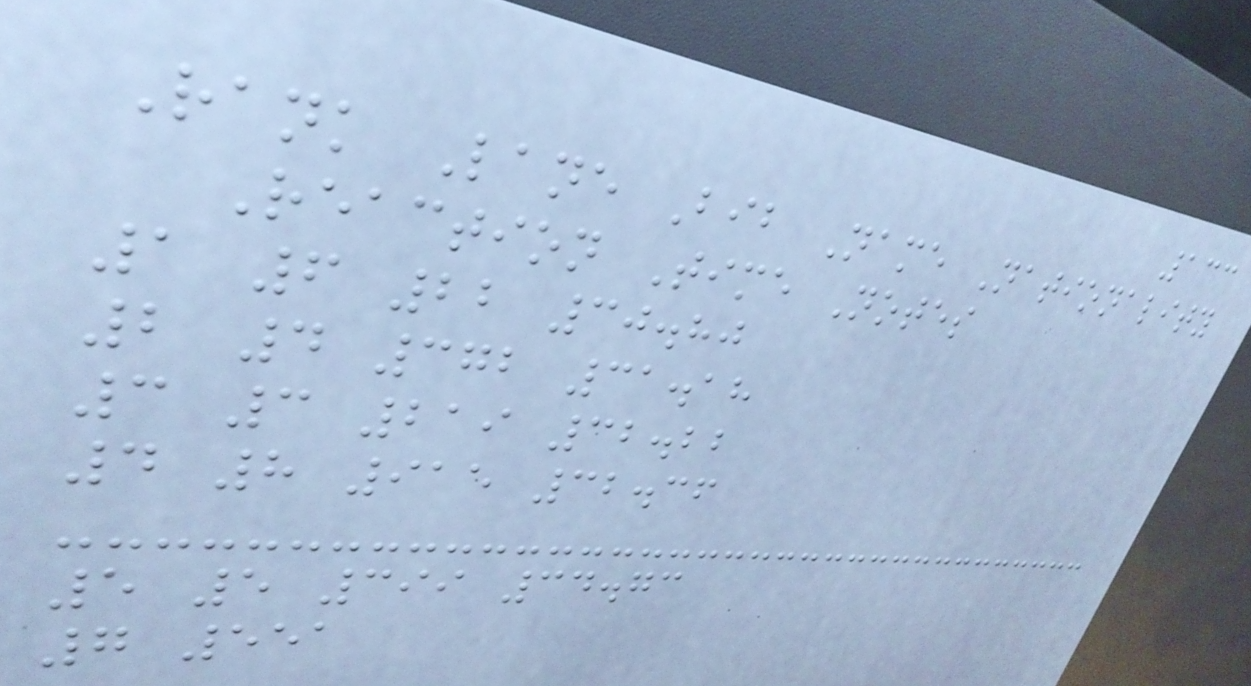133
Rank Lane Bib Name Nationality
Reaction Time Notes
1 6 22 30.80
2 4 372 31.18
3 3 219 32.22
4 8 915 32.36
5 5 399 34.73
7 551
